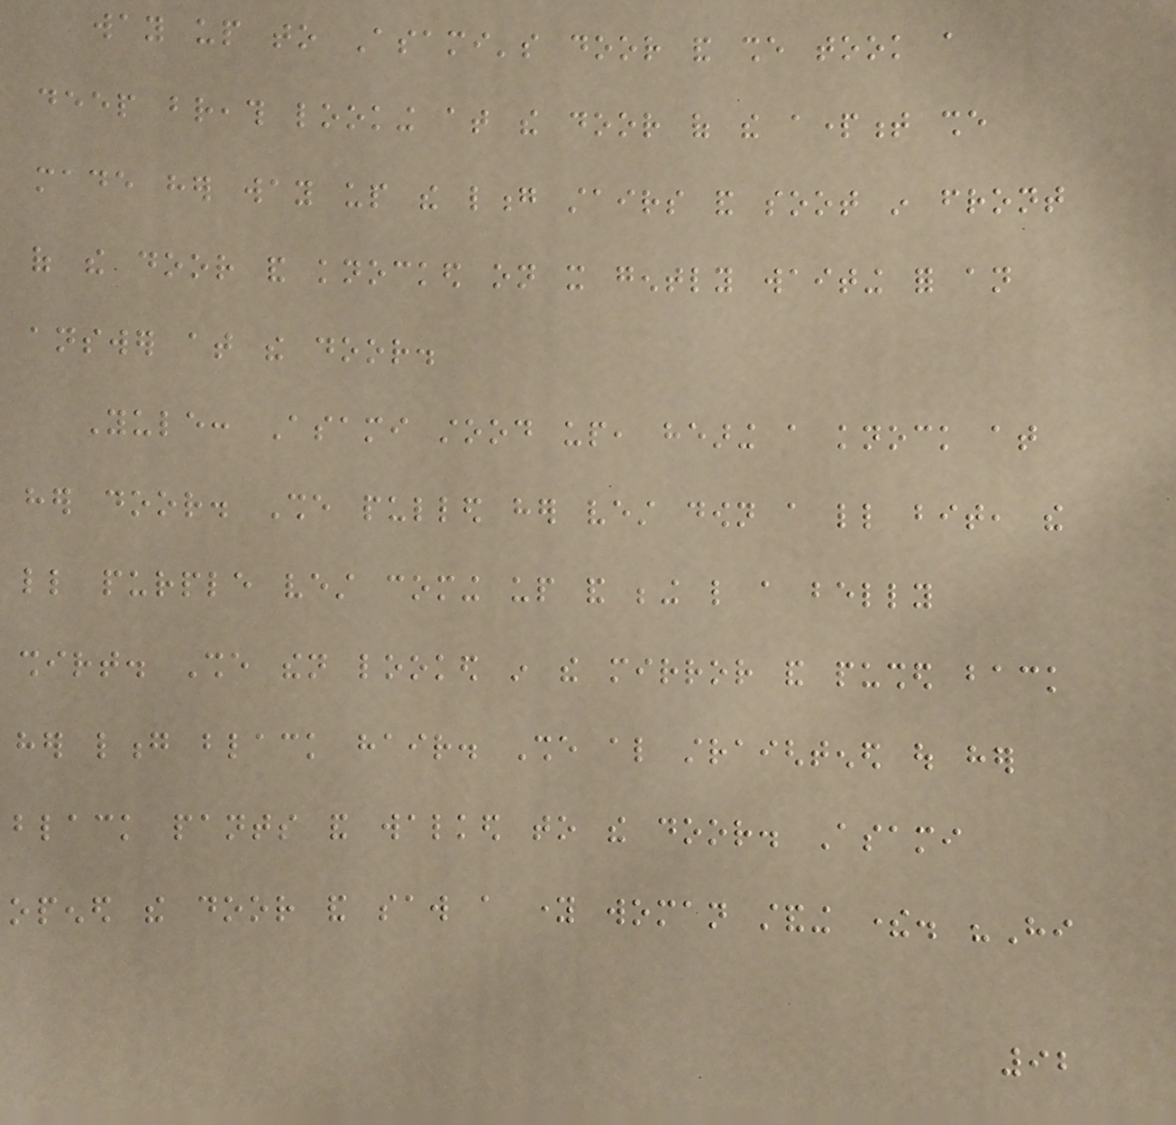way up to Asami's door and she took a
deep breath looking at the door of the apartment she
made her way up the long stairs and soot in front
of the door and knocked on it gently waiting for an
answer at the door.
Yule: Asami stood up, hearing a knock at
her door. She pulled her vest down a little bit, the
little purple vest coming up and being like a belly
shirt. She then looked in the mirror and pushed back
her long black hair. She also straightened out her
black pants and walked to the door. Asami
opened the door and saw a young woman standing there. "Hi
92
